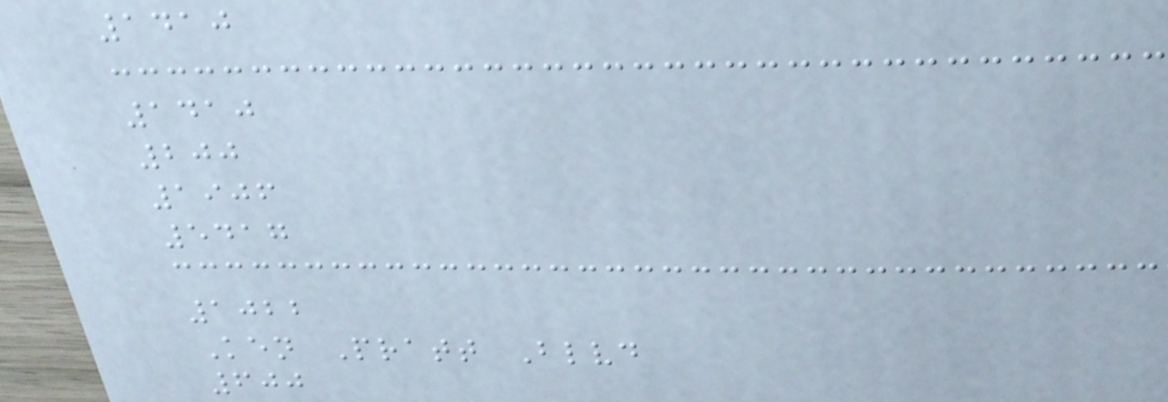1410
1410
200
1906
5417
1022
Ken Pratt Blvd
600
